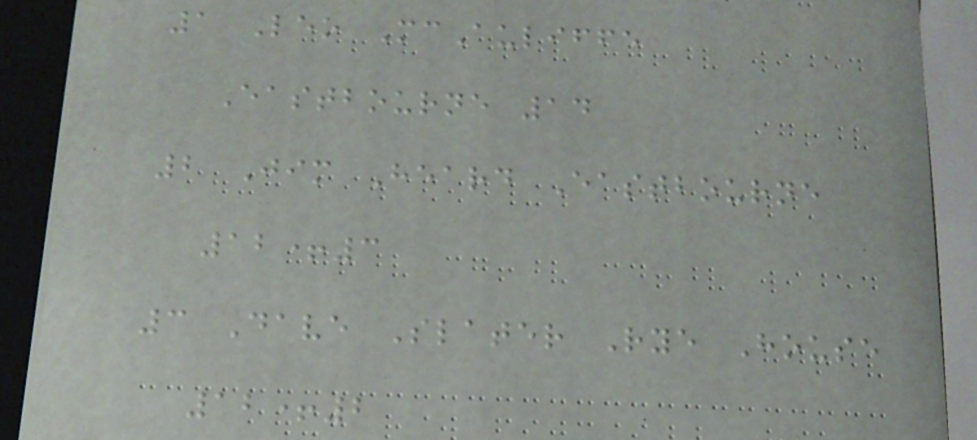1 Leo McAuliffe
Eastbourne 14
2 Jim Heard Eastbourne
12+3
3 Dave Slater Rye House
12+2
